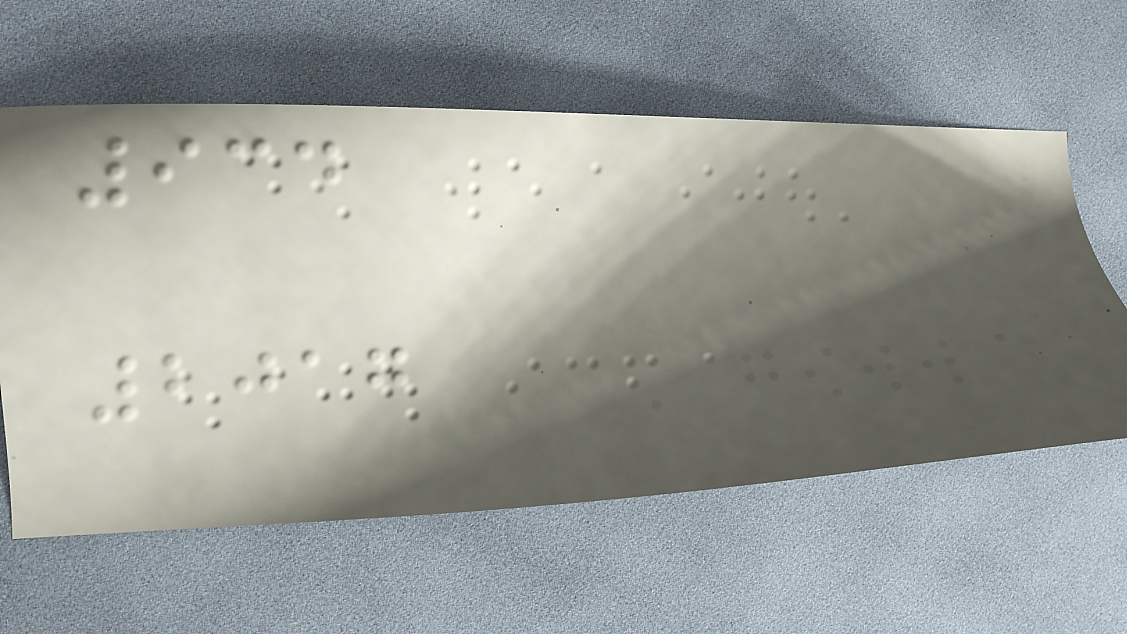934
2017
